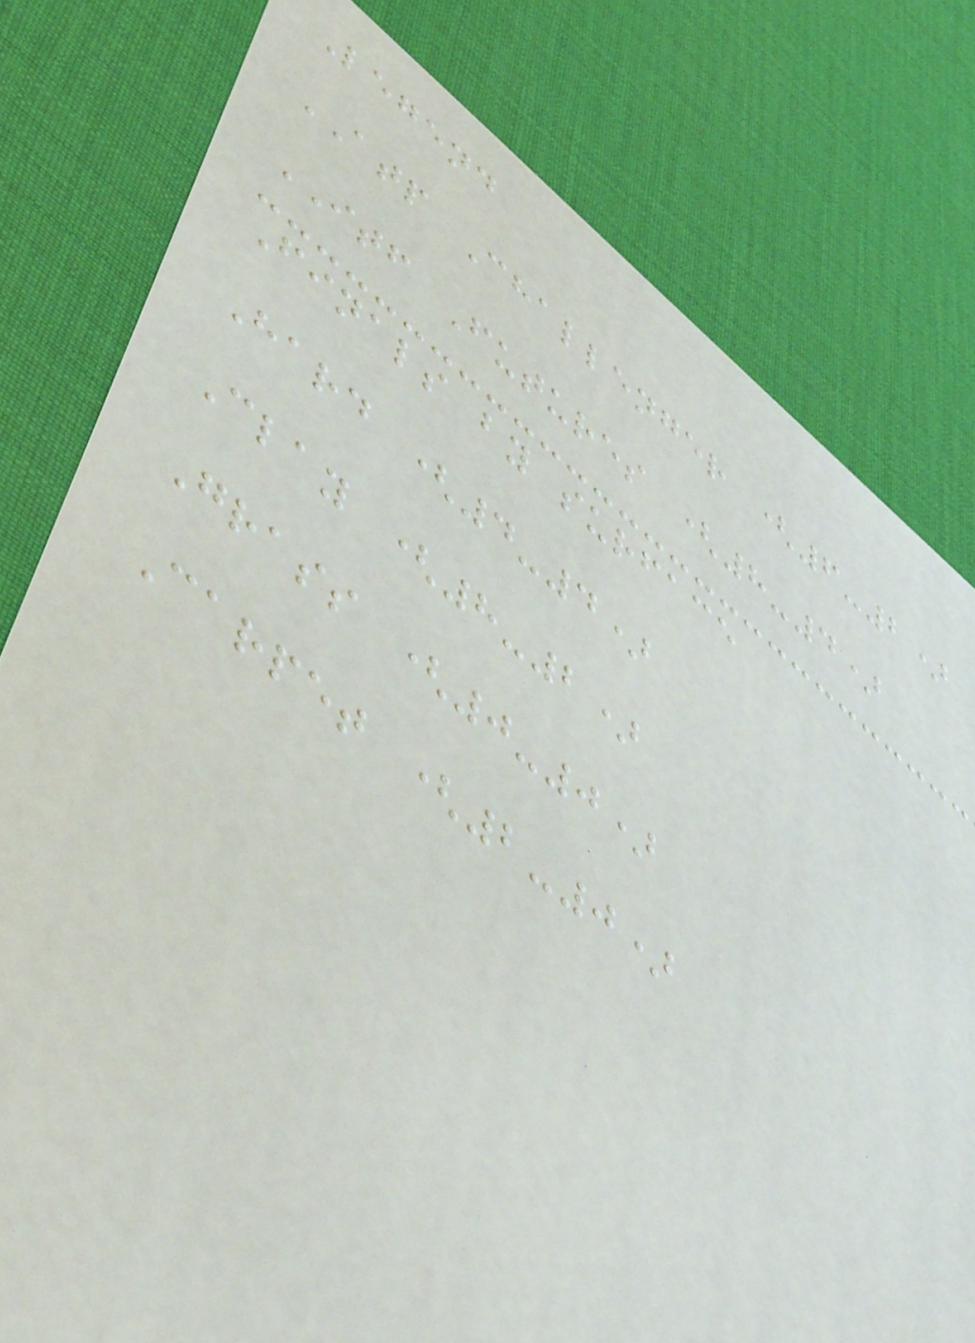Legend
ATP Challenger (6-2)
ITF Futures (8-4)
Finals by surface
Hard (4-4)
Clay (8-2)
Grass (0-0)
Carpet (2-0)
